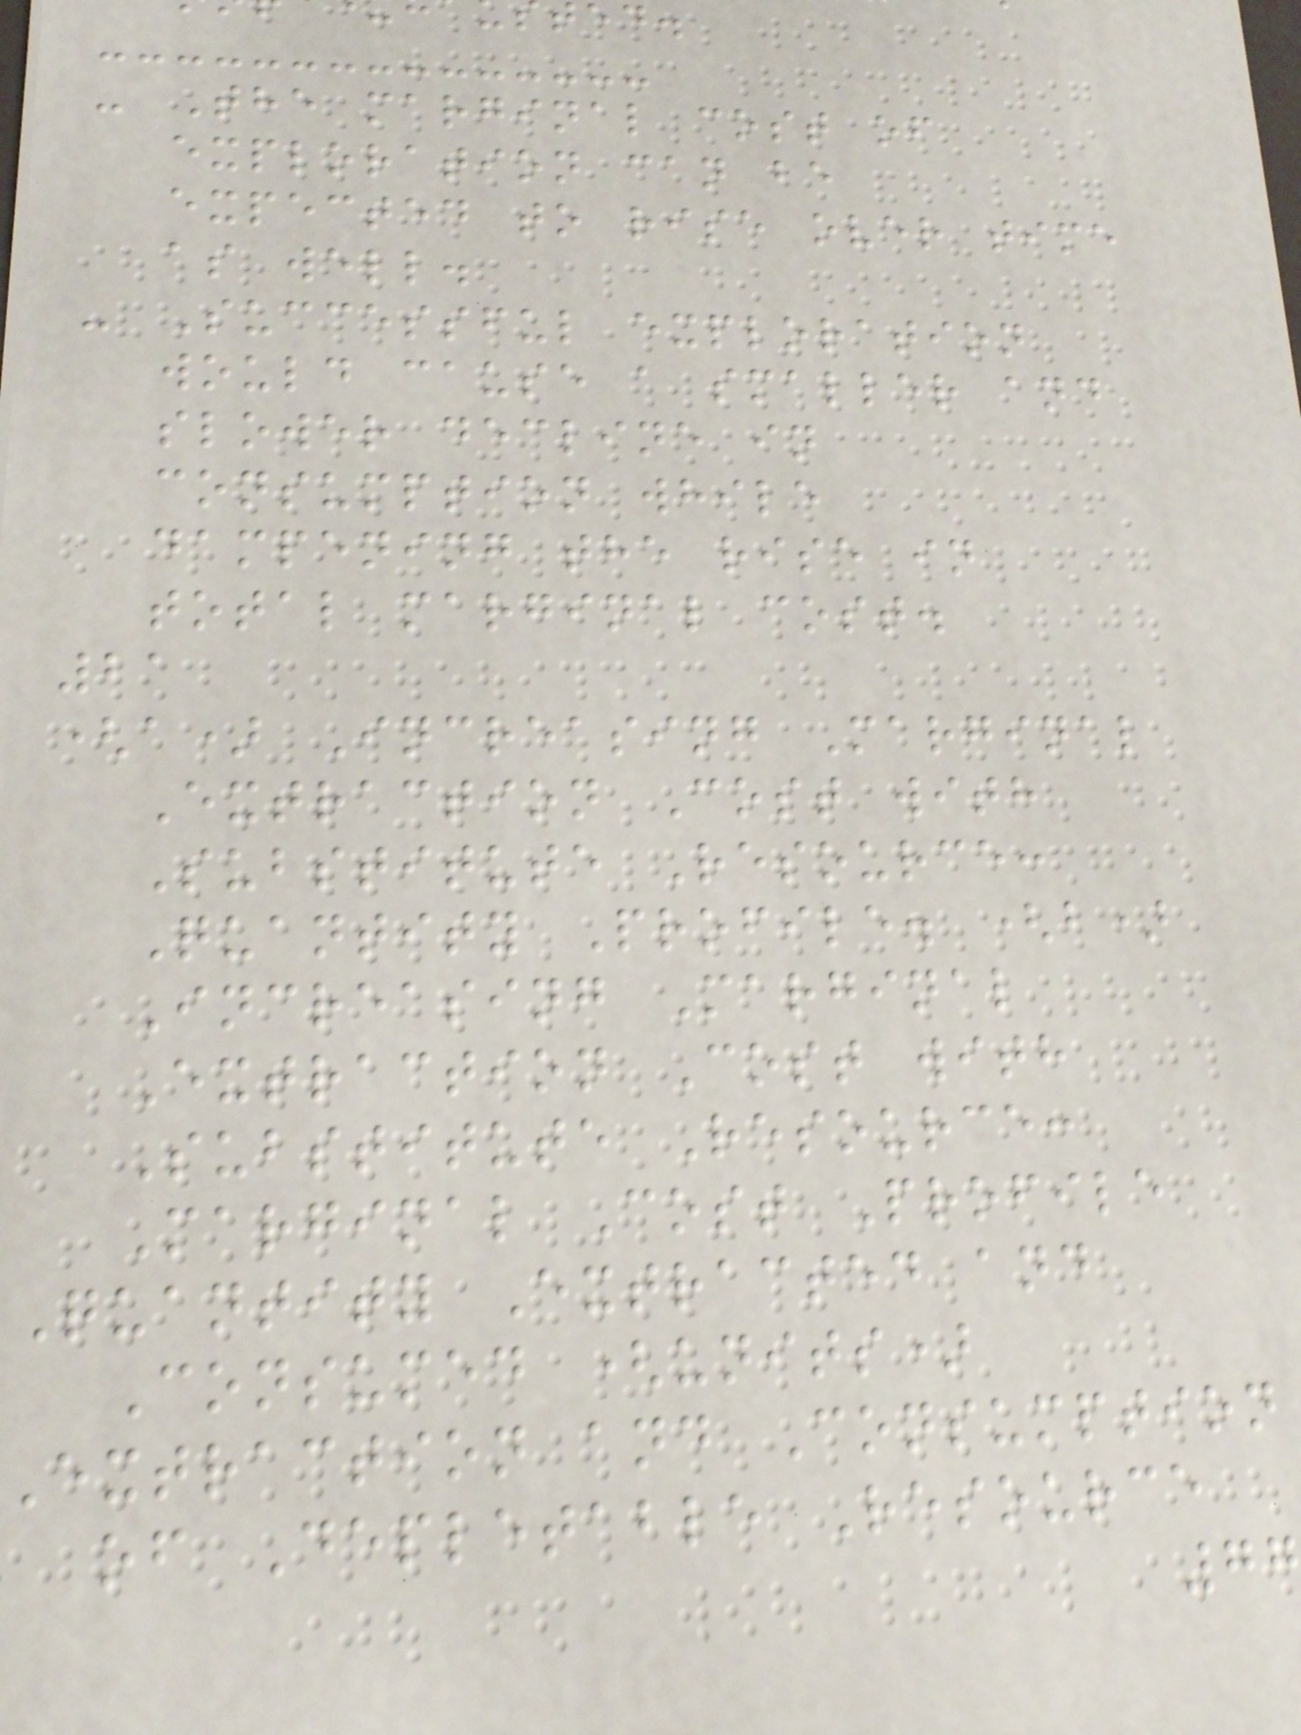- The marginal cost of
exploration can be
expected to rise over time
as well.
- Successful exploration
would cause a smaller and
slower decline in
consumption while
dampening the rise in
total marginal cost.
21
(a) Increasing Marginal
Extraction Cost with
Substitute Resource:
Quantity Profile. (b)
Increasing Marginal
Extraction Cost with
Substitute Resource:
Marginal Cost Profile
Quantity Extracted and
Consumed (units)
Extraction and Consumption
of Depletable Resource
